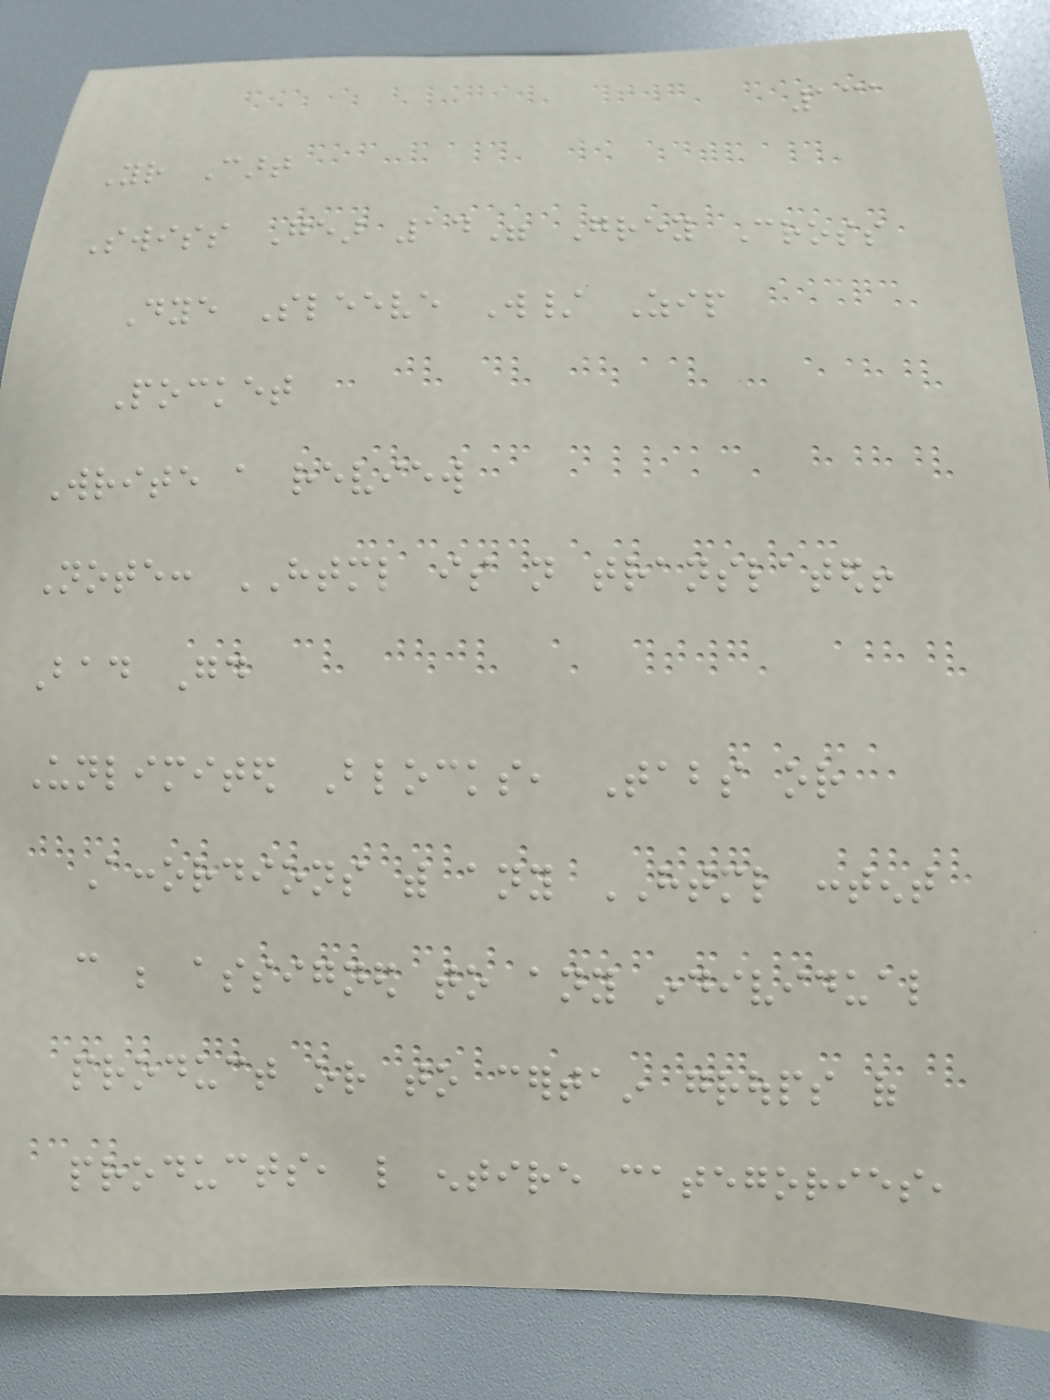131
Your Cart
Swiss Gear 14" Grey Cross
Dye Sleeve W/ Zip
Pocket
Write a review
Note: HTML is not translated!
Bad Good
Unlimited Blocks, Tabs or
Accordions with any HTML content
can be assigned to any individual
product or to certain groups of
products, like entire categories,
